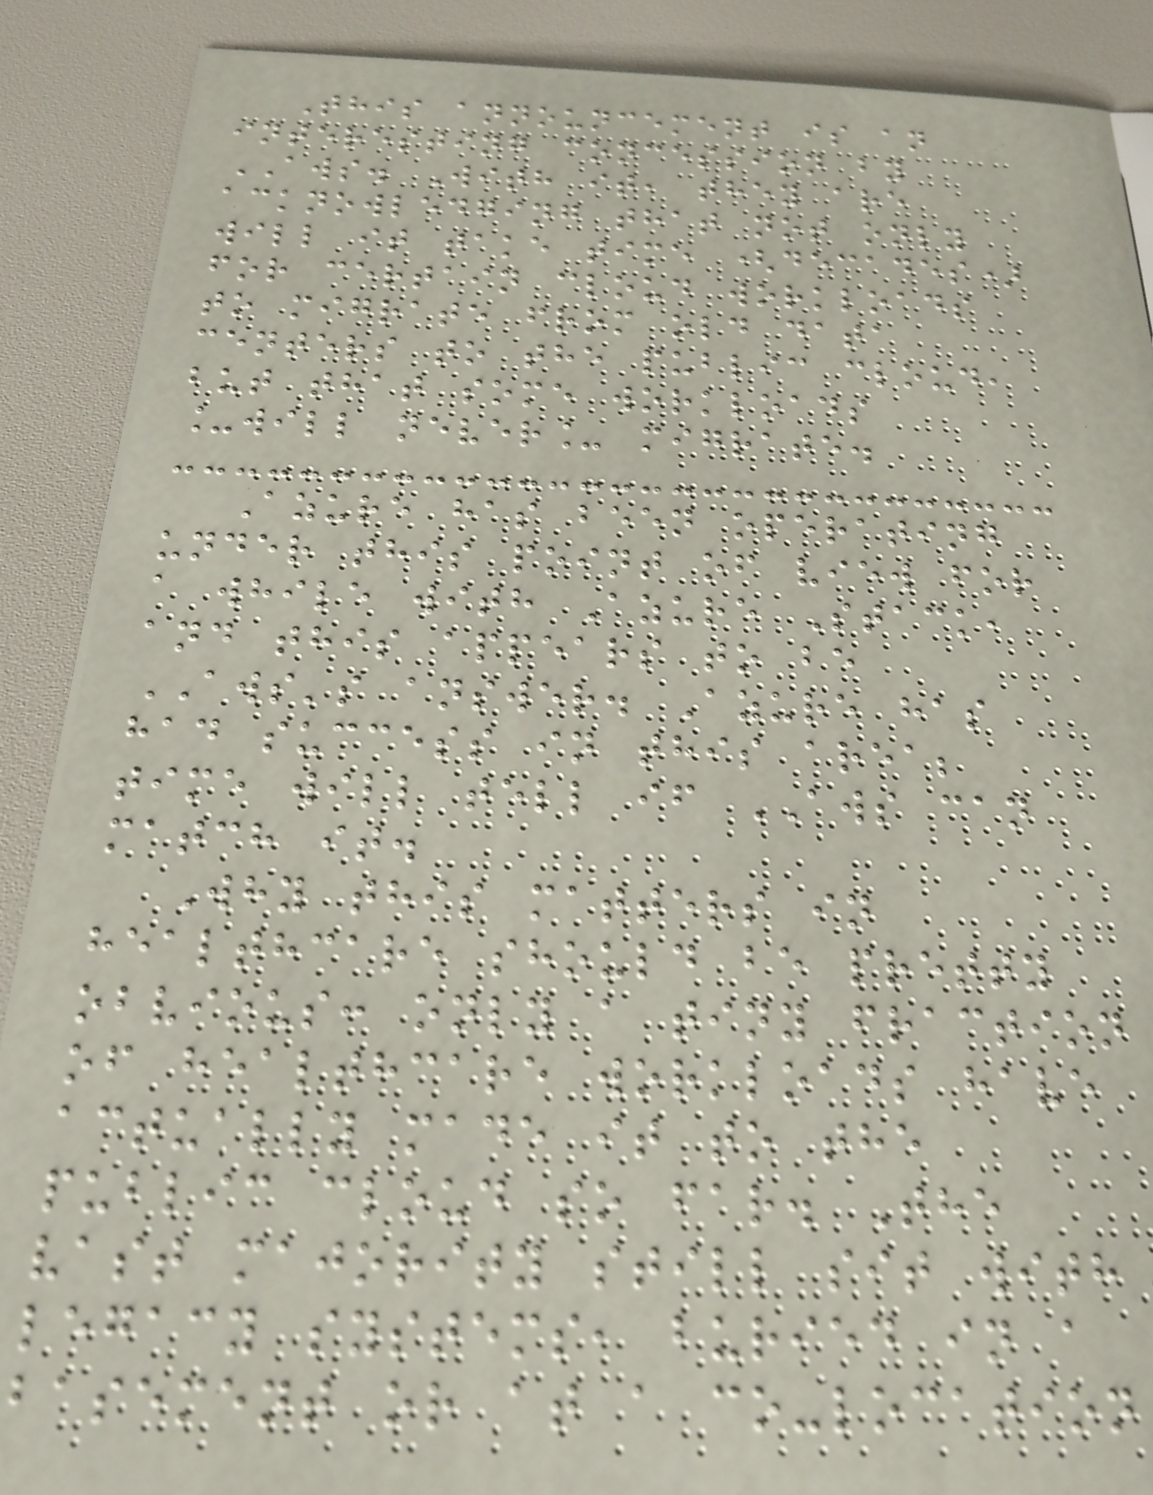This announcement is an
interesting concession by
AWS. With it, they are
acknowledging that not only
will it take time (decades)
for certain cloud workloads
to migrate from old data
centers to the public cloud,
but that some workloads
_will never_ migrate.
Azure has been operating
under this point of view for
a while with Azure Stack,
and this appears to be
AWS's answer. Azure has
had success in this area;
time will tell if AWS can
match it.
Why this matters in
healthcare should be pretty
obvious: only a tiny fraction
of healthcare workloads have
actually made it to the
public cloud so far. The
vast majority still sit with
legacy systems, buried in a
basement or at a co-location
